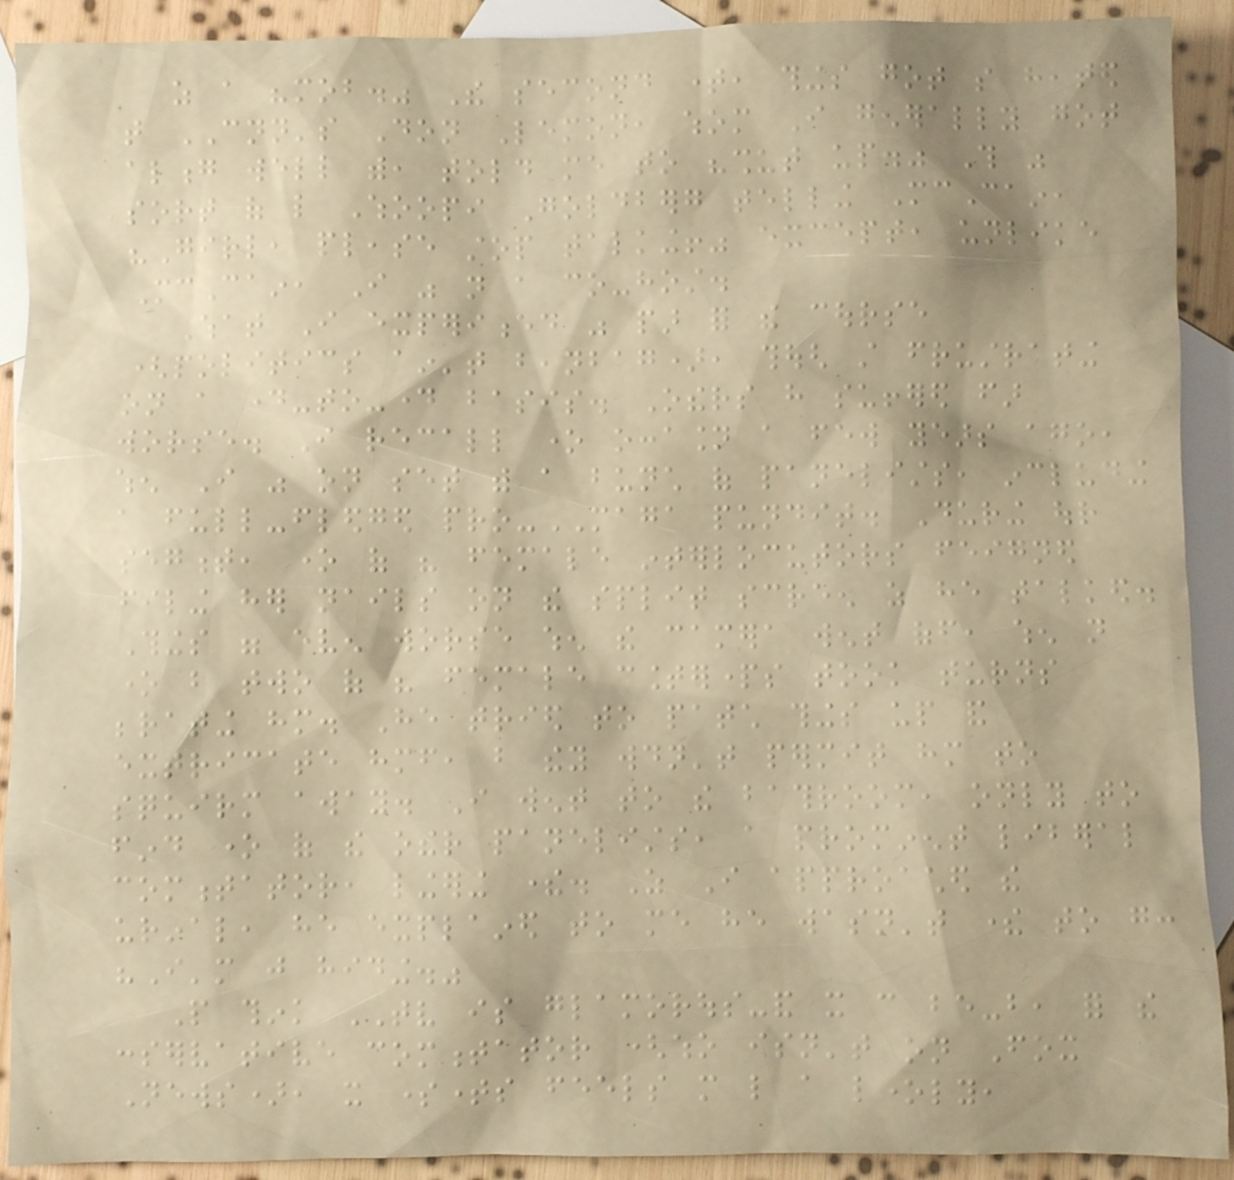as a "mob." The second time, things got so heated
that CNN's Don Lemon, whom I generally got
along well with, told me to "shut up." This was
sort of like Whoopi Goldberg telling McCain,
"Girl, please stop talking!" except, unlike
McCain, I was not a co-host.
What I experienced was par for the course
(politics ain't beanbag), though still frustrating
on a day-to-day basis. Others have suffered far
worse. I recall one occasion a few years ago,
when I was on set with a bunch of panelists, including
a full-fledged pro-MAGA pundit. During our
segment, one of his female interlocutors feigned
filing her nails on the split screen as he talked.
Things were even worse when the camera went off, when not
one but two of his female counterparts took turns
berating him. He tried to patch things up and
extricate himself, but they wouldn't permit him to
squirm away. I went to the bathroom, only to
find one of the other panelists, a prominent liberal
commentator, lingering there. As I approached the
urinal, he explained to me he wasn't there to go:
"I'm just hiding."
People think TV is glamorous-and it can be-but, for the
conservative commentator (who isn't on Fox
News), it sometimes feels more like a lonely,
